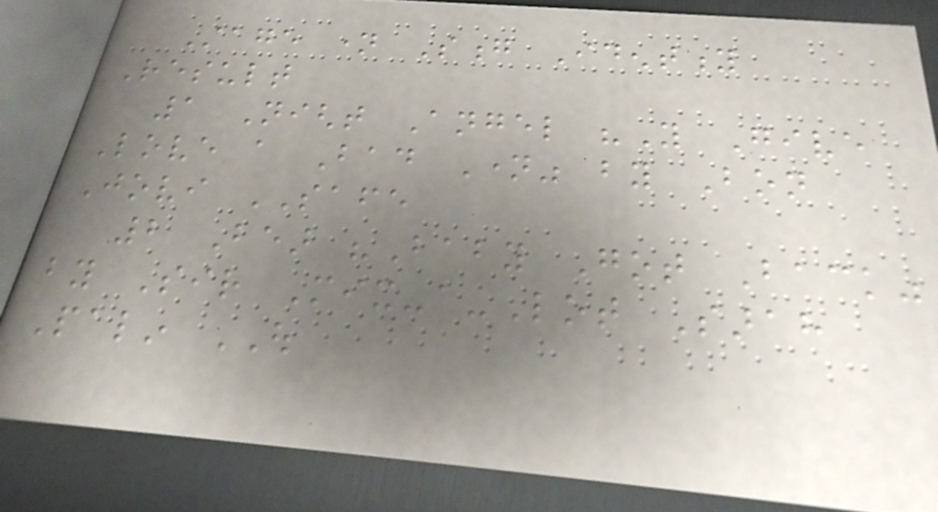Stage name Song Identity
Result
1 Night Angel "You Give
Love a Bad Name" by Bon
Jovi SAFE
2 Bear "Baby Got Back"
by Sir Mix-a-Lot Sarah
Palin OUT
